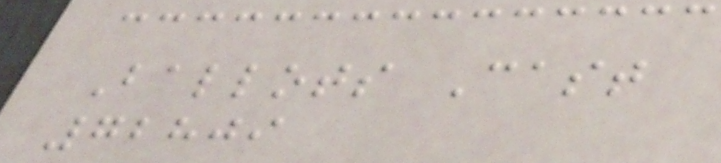Ballots Cast
72809
